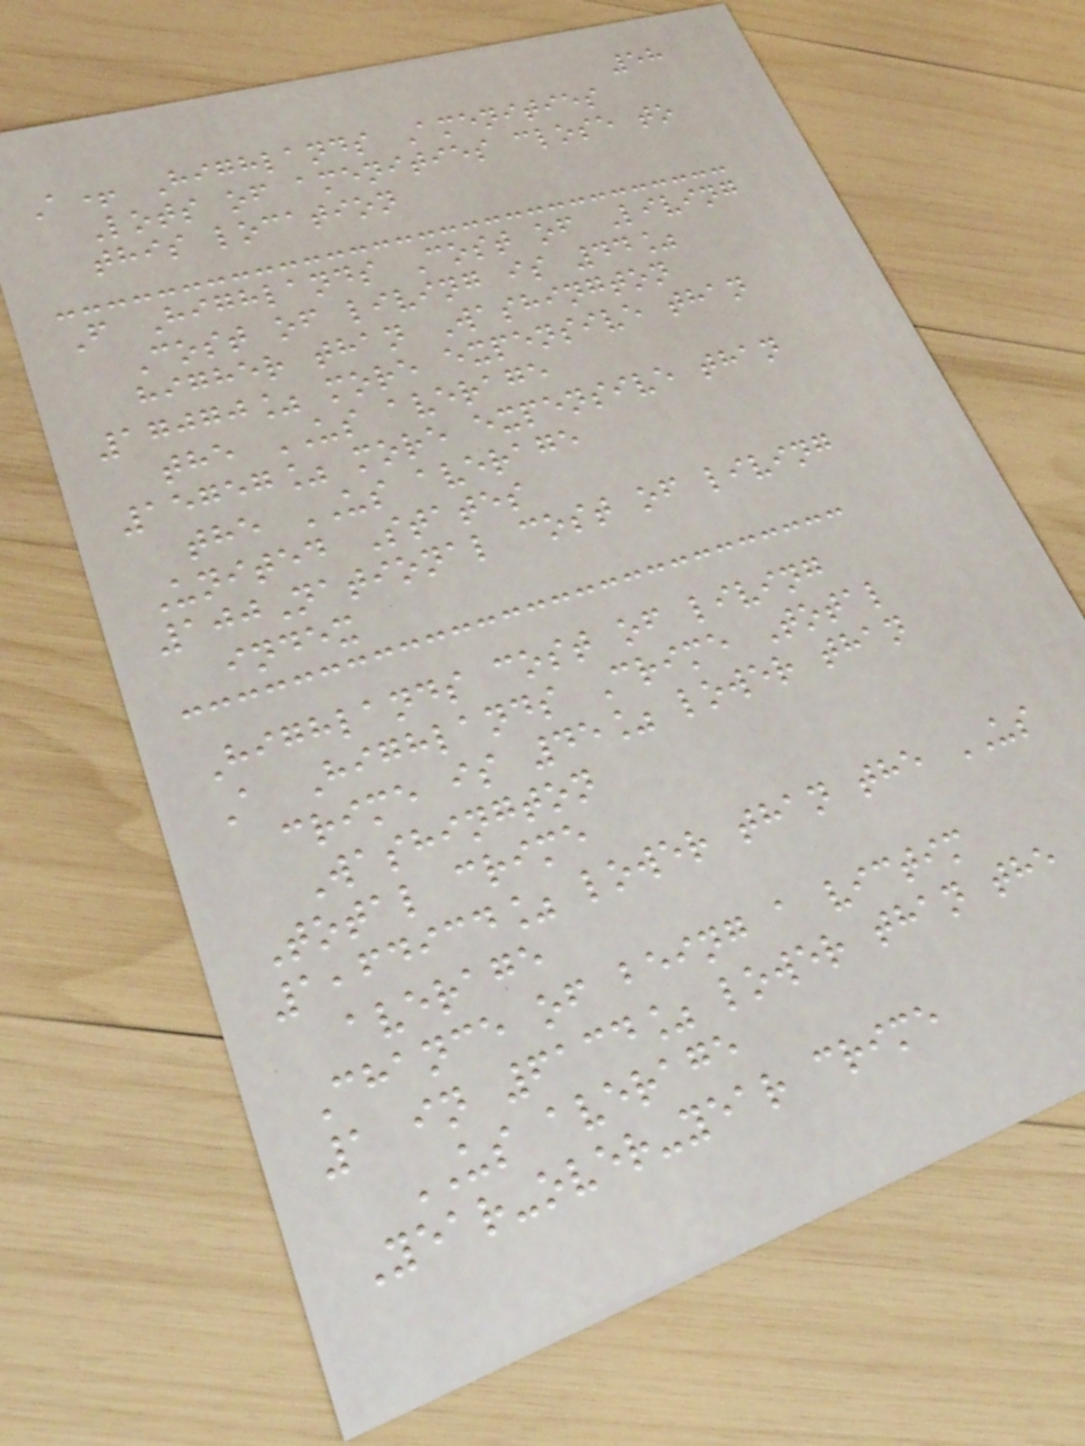58
A+ Highlands Amenities
Lots of amenities close to
this location
F Highlands Cost of Living
Cost of living is 44%
higher than Washington
17070% more expensive than
the US average
15757% more expensive than
the US average
United States
100National cost of living
index
Highlands cost of living
A Highlands Crime Total
crime is 45% lower than
Washington
Total crime
1,64934% lower than the US
average
Chance of being a victim
1 in 6134% lower than the
US average
Year-over-year crime
